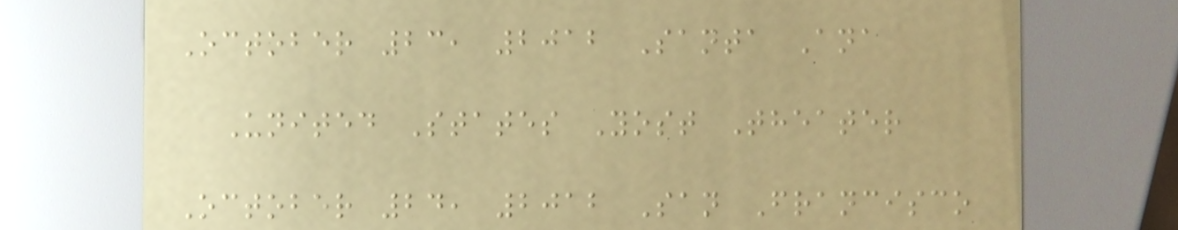October 23, 2012 Santa Ana
United States Yost Theater
October 24, 2012 San Francisco
